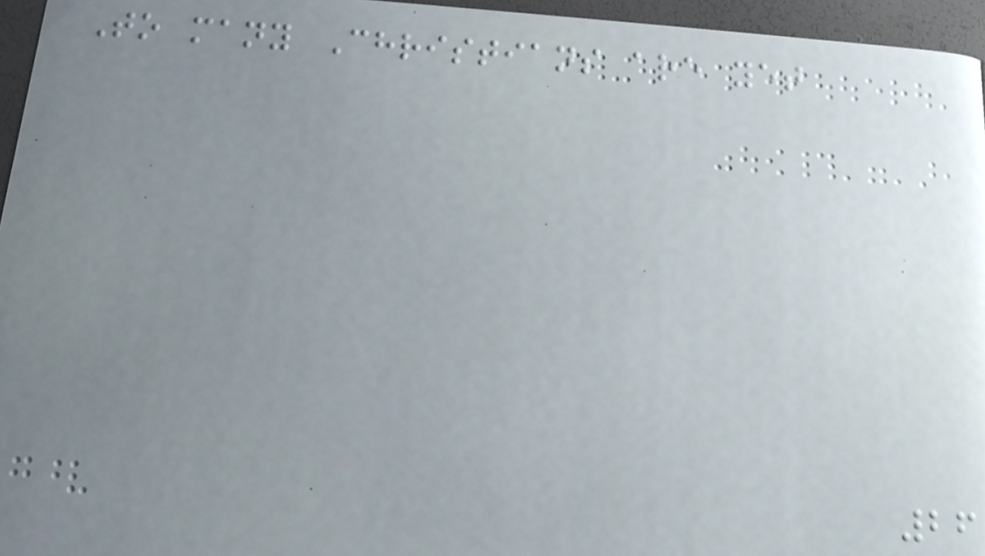To many Christians are yet
26
